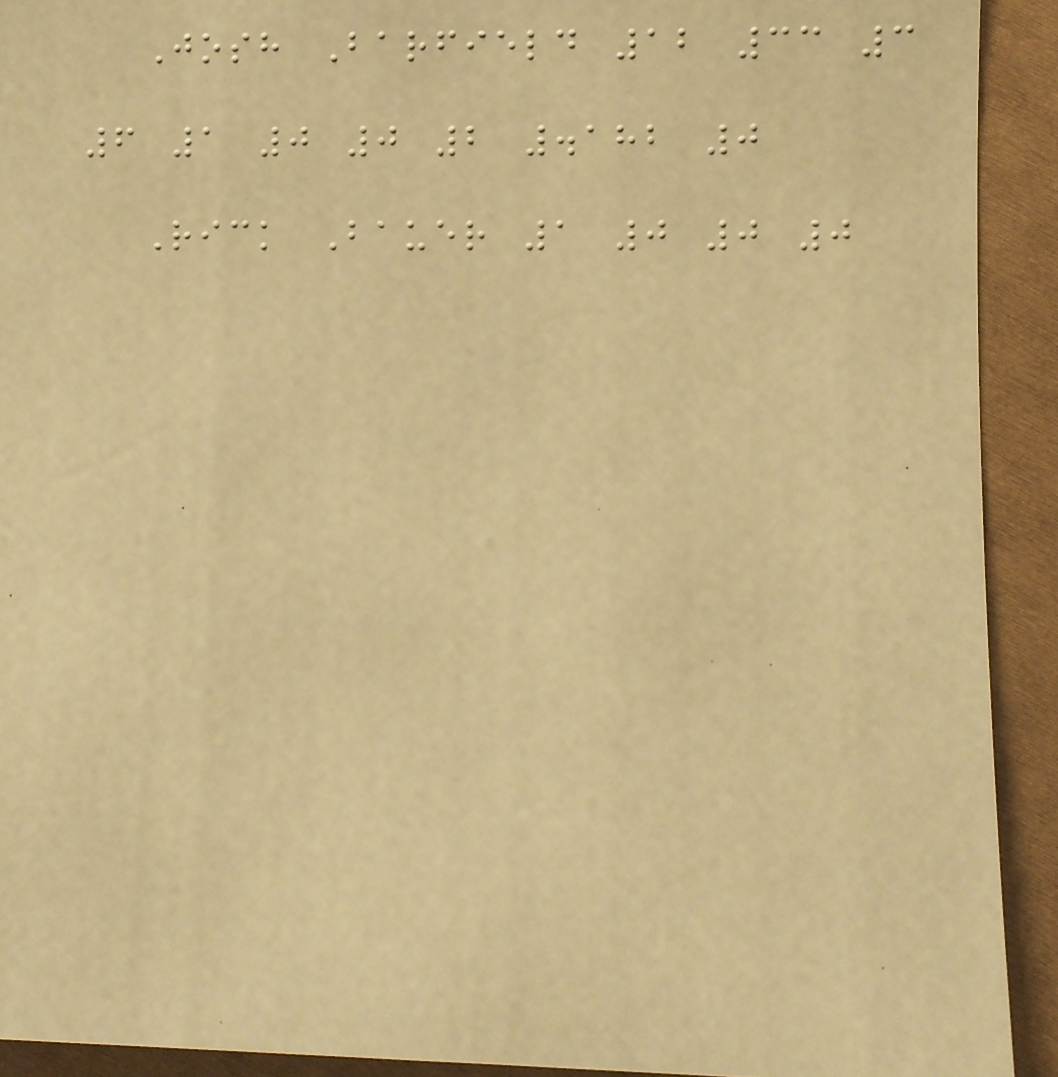Josh Barfield 12 33 3
6 1 0 0 2 .182 0
Rick Bauer 1 0 0 0
